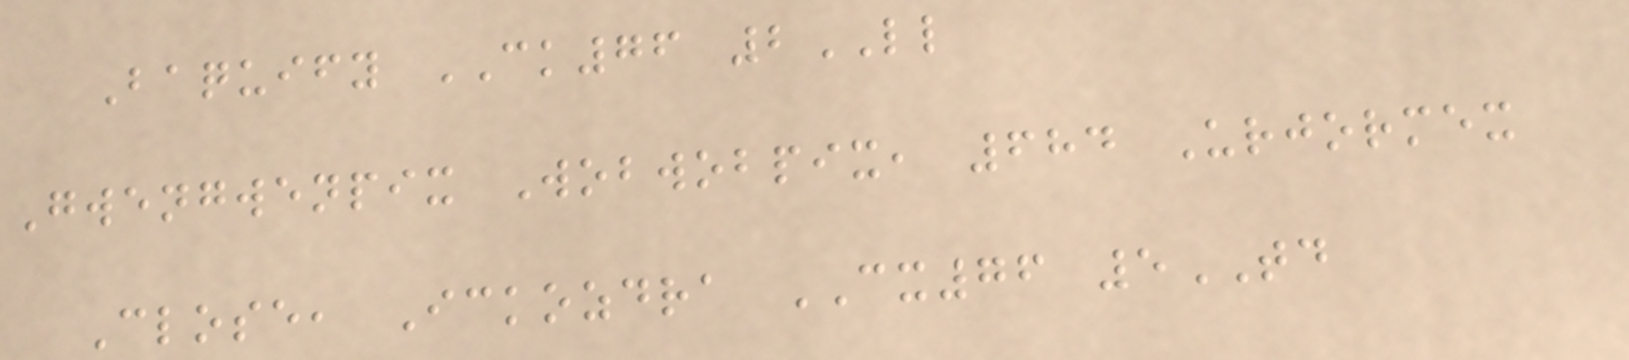Baquify CK76 2LL
Gwengwenpix Wobwobpix, 684 Urjormex
Close, Ickozdra CX76 5TD
